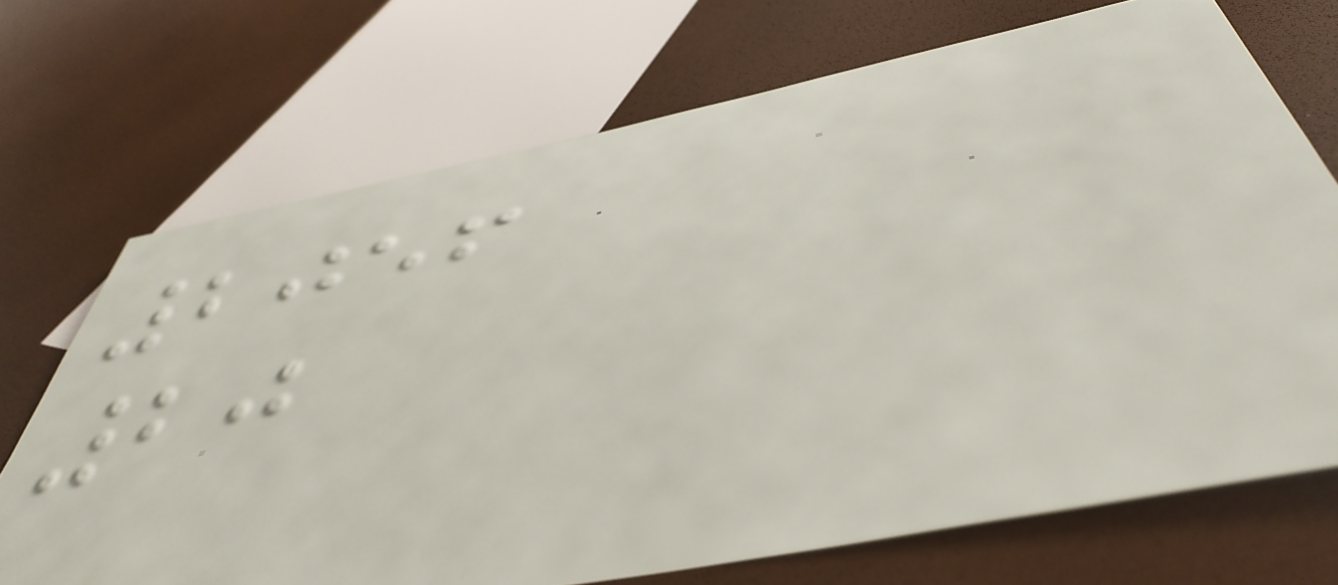2056
20
